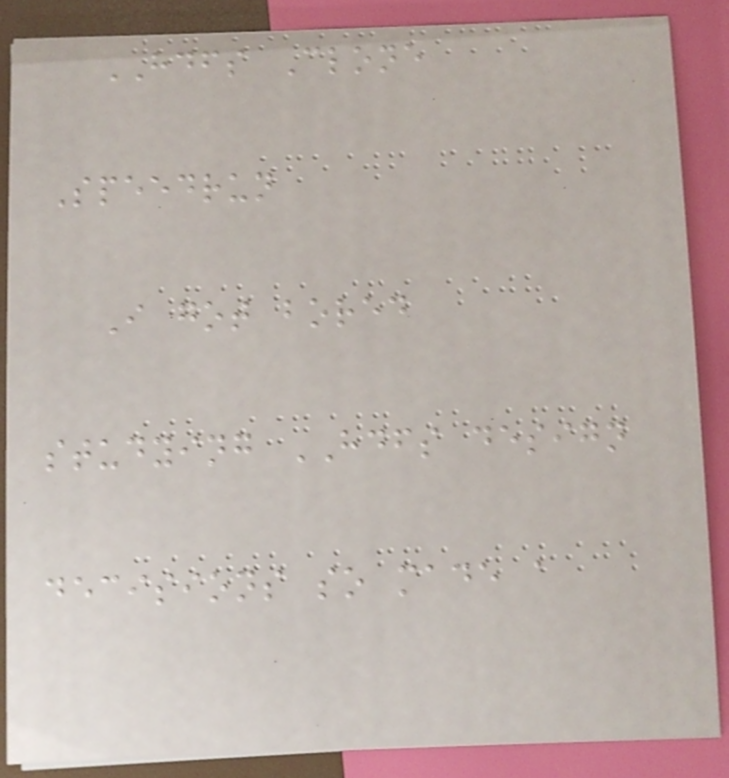HDFS Clone
Speedrun
I got bored
studying HDFS design
decisions so made a
